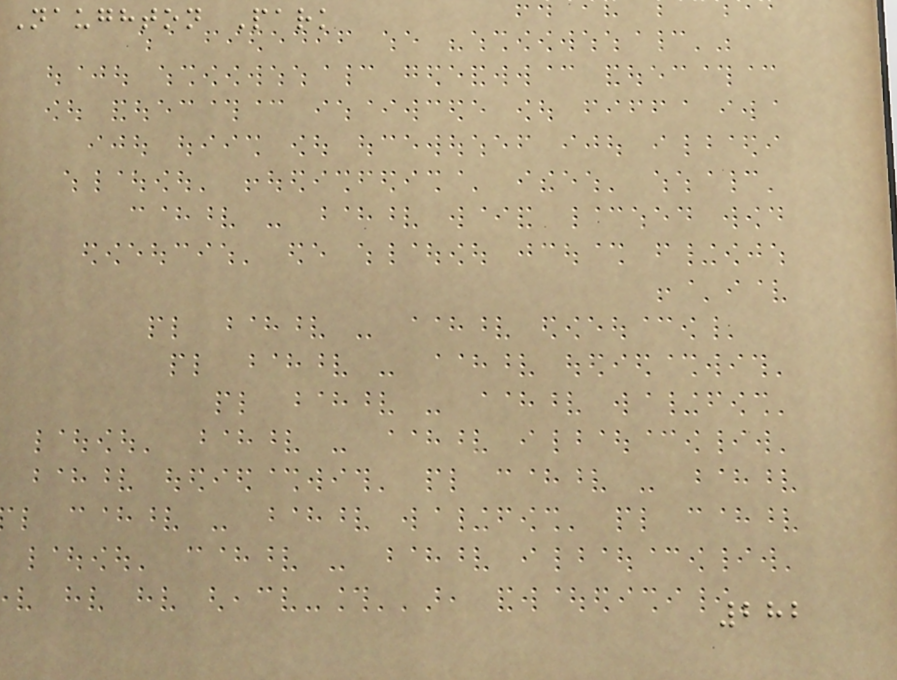Naughton Park
282
